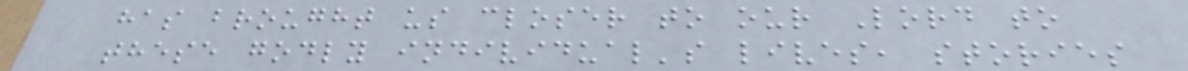has brought us closer to our Lord to
these godly individual's lives, stories
